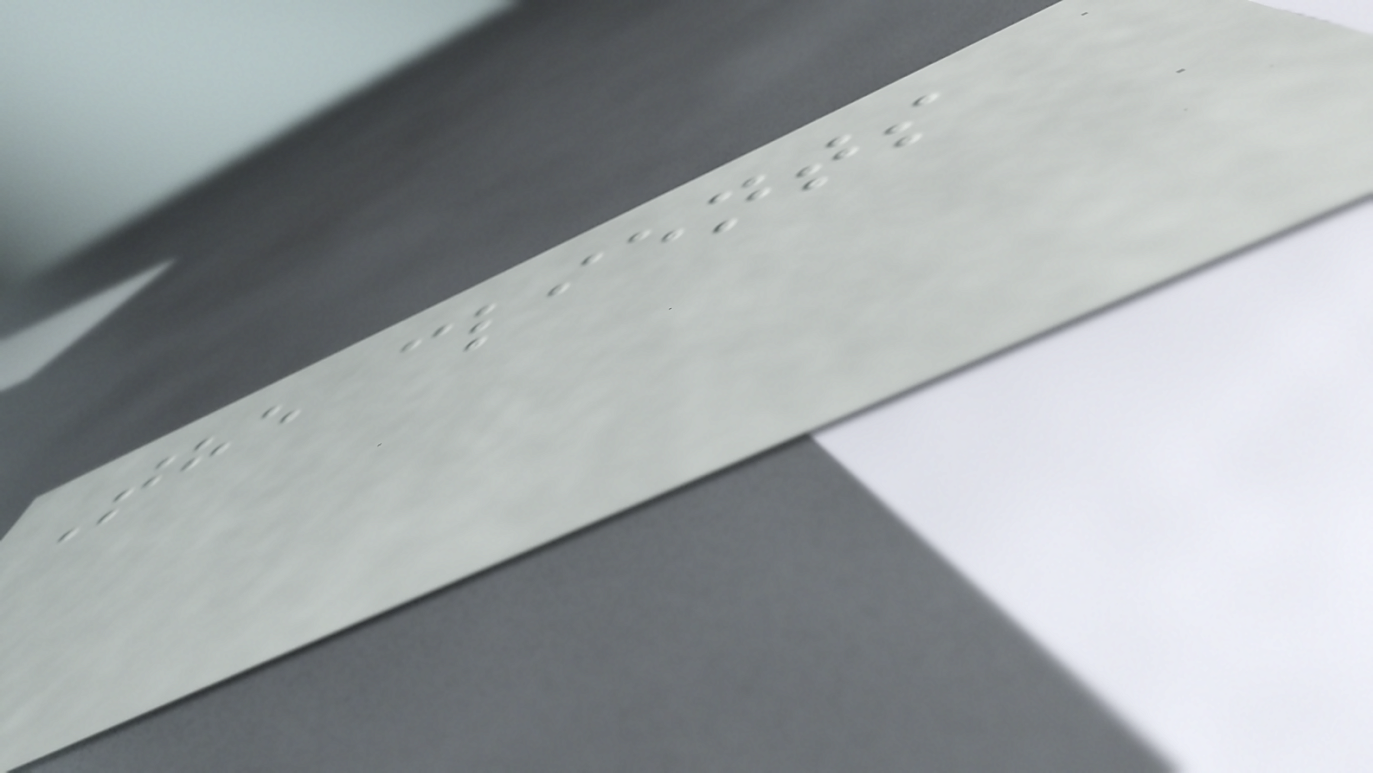The clients
